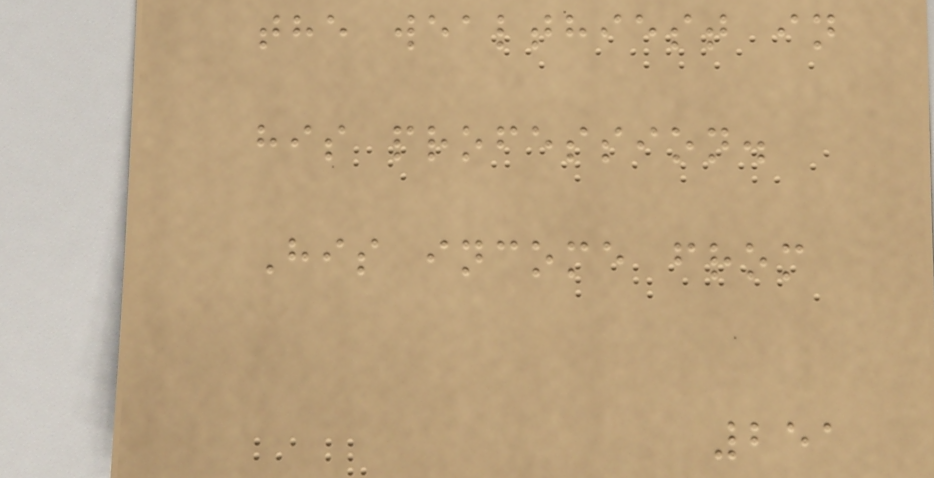the wealthiest in
his profession.
His income from
251
